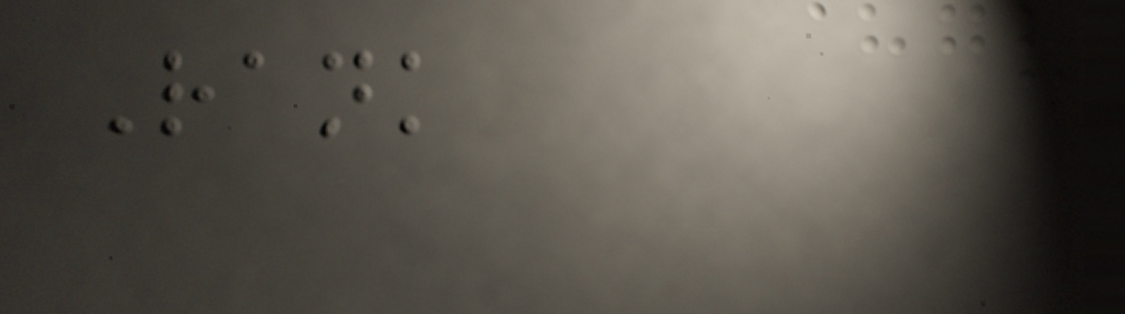Rank
